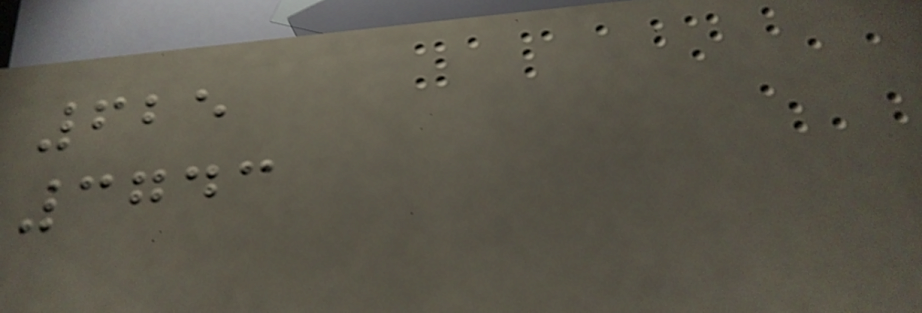625
3743
